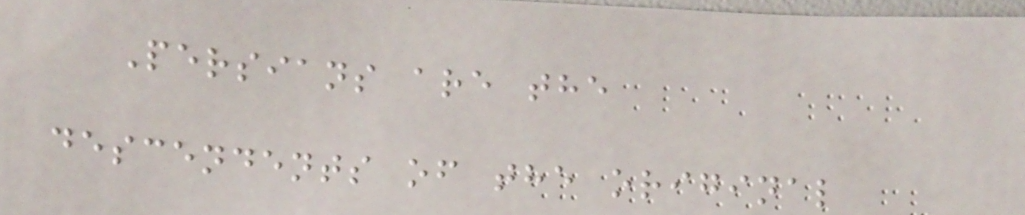Persians are the
descendents of the original
